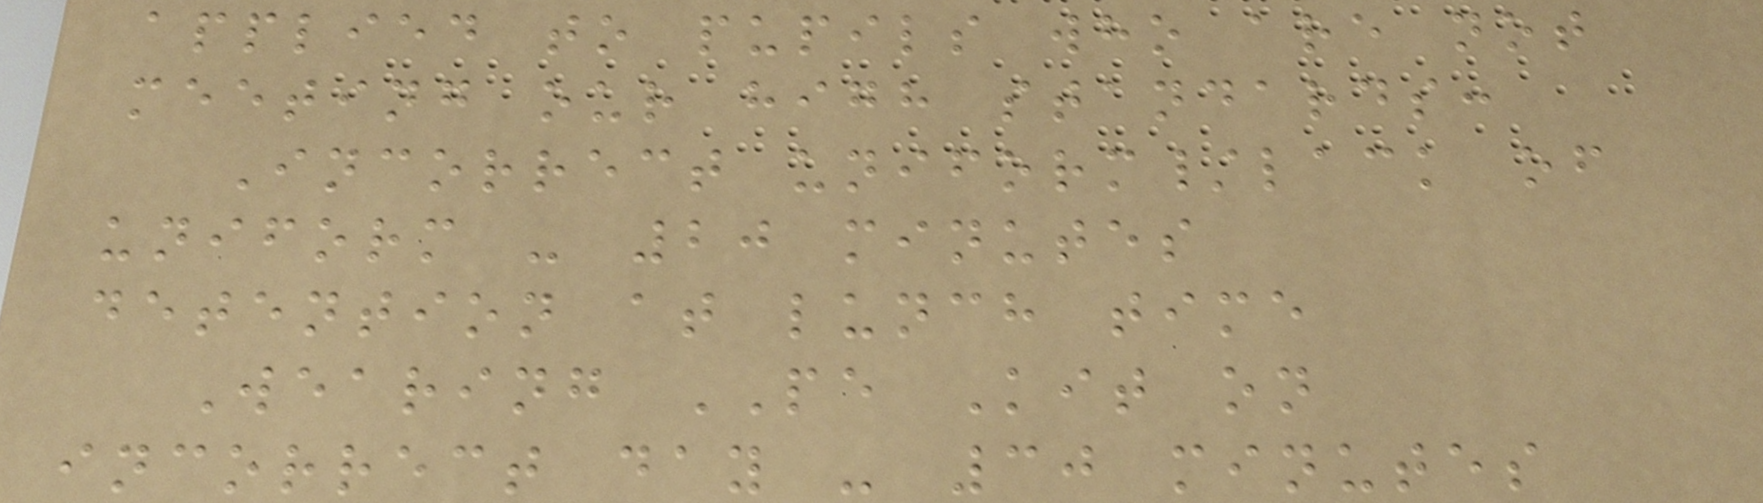applied to pupils who are not
meeting our high standards:
Incorrect uniform/lack of
uniform - 20 minutes
detention at lunch time
Wearing PE Kit on
incorrect day - 30 minutes
